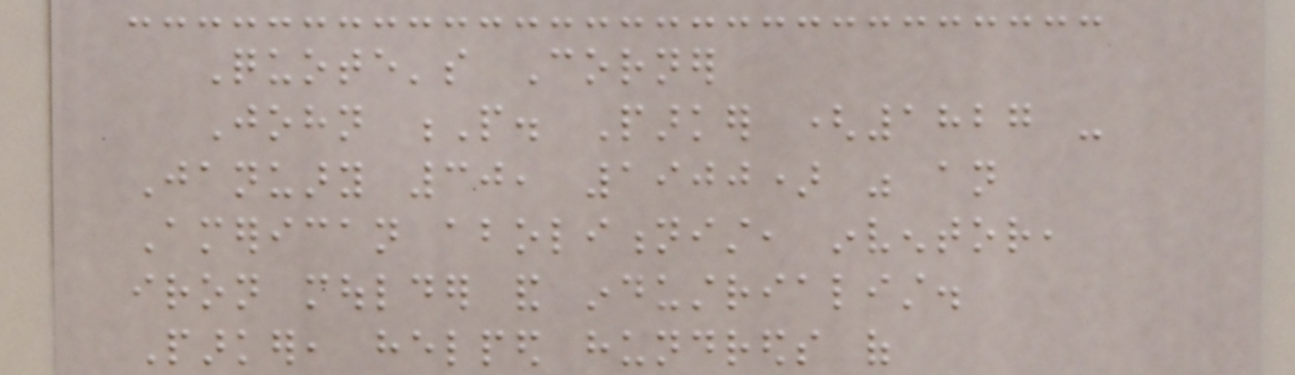Quote's Corner
John P. Parker (1827 -
January 30, 1900) was an
American abolitionist, inventor,
iron moulder and industrialist.
Parker, helped hundreds of
